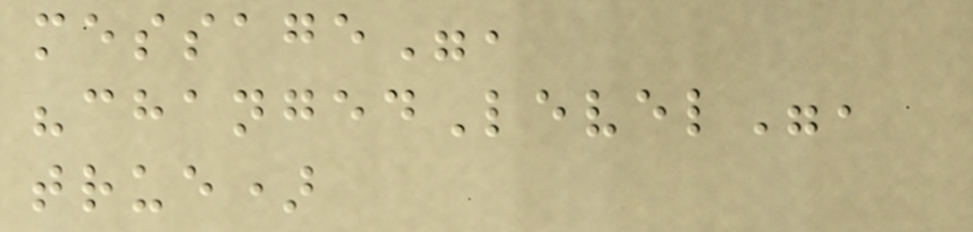message",
"changedLevel",
true)
